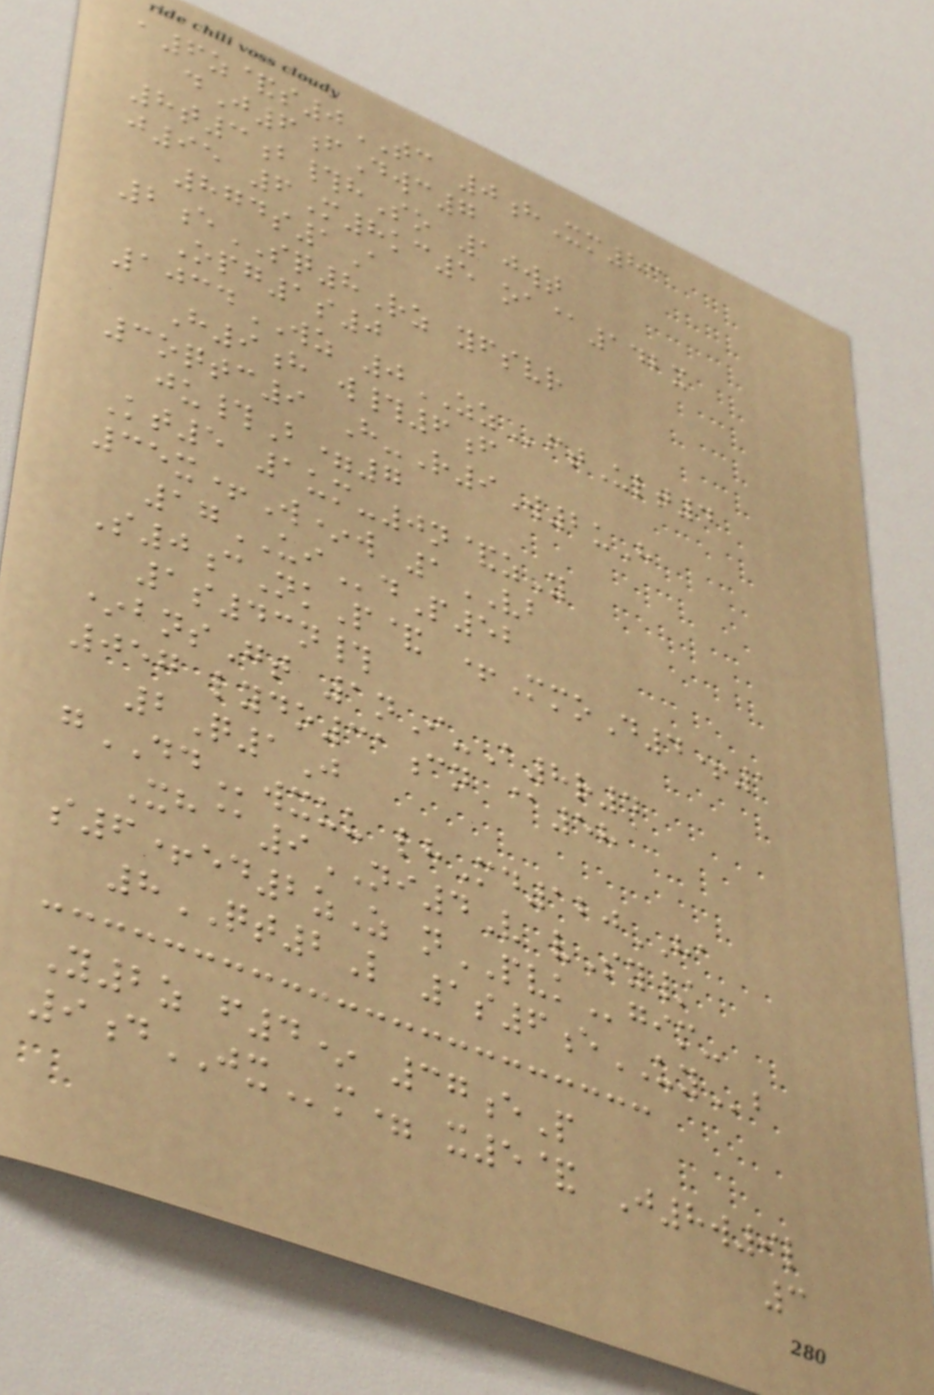a6z&s0TC 0hXm83
dJ6fDwc7
8t3b#hSo 10wt
j95 6M8kc5 oa@142x
874s1A
2eSQ8Rz yfsvr
Opg1s0
1034WZ 0ZZftUlt4
H9h w#6f
3oqtc9 H-R9W2uH
ju#B=7
Kt5 1um-0n&zY
35x+W*w 1VB
17UIdP52
S0cNkP& +MmoD4+1
1s43n#
*bnsGt 1nI-A8r4
057 lydo31cn @58
2Q1J
gDDwxuu lhMd120HA
Xh@9NI4V vSy/
s6+ed2zZ nPVKgim-
8QT2L 1s6eUYb
Y2z f4* 37eP
9dJXm= x5& J8w9l
3
